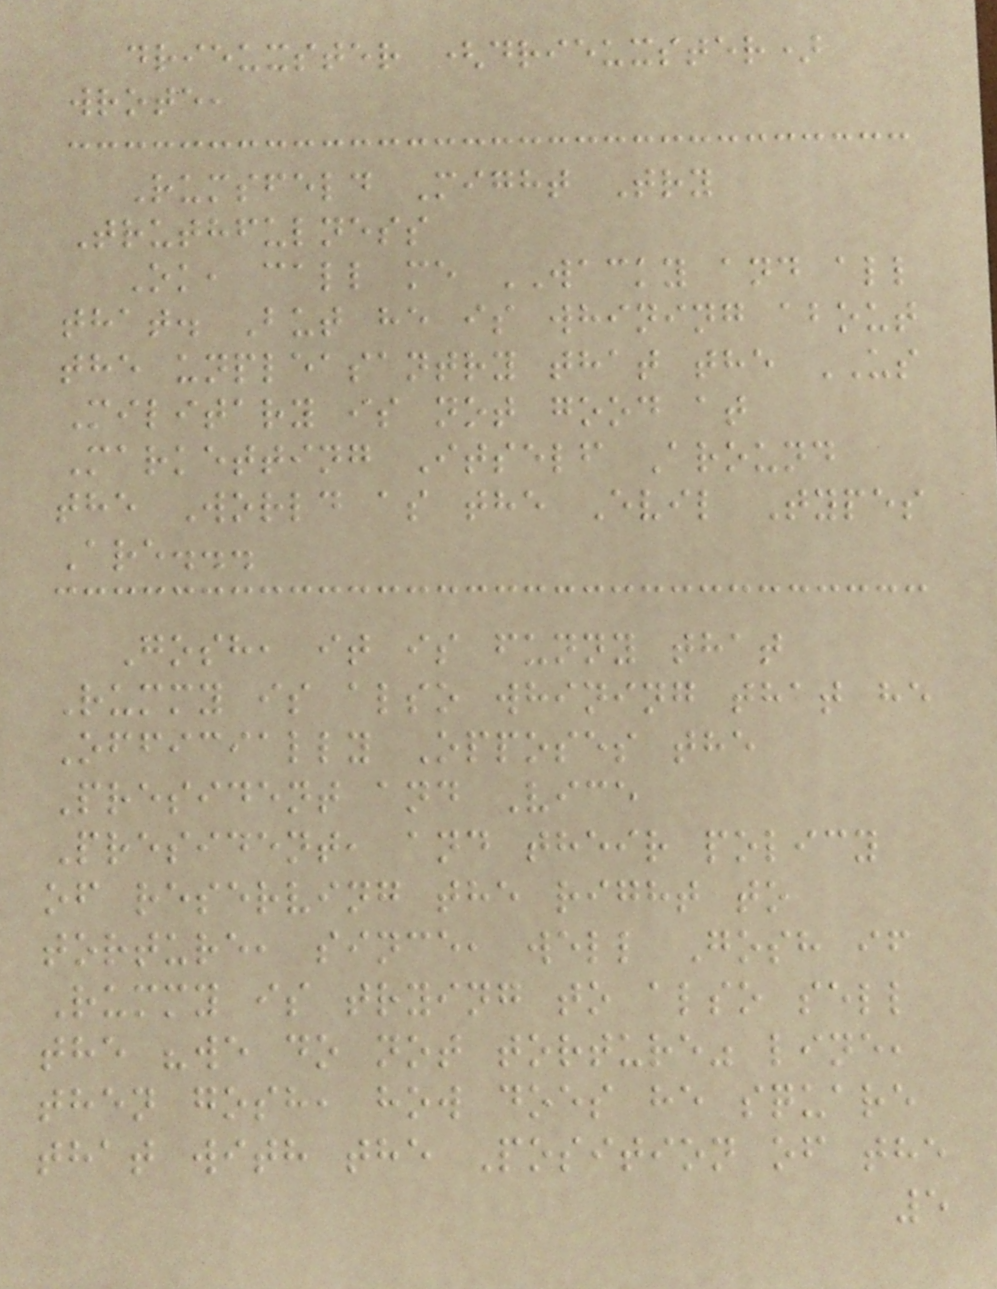drieuxster (drieuxster)
wrote,
Rumsfeld Might Try
Truthfulness
Ok, call me WACKY and all
that. But he is whining about
the unpleasantry that the US
Military is not good at
Marketting Itself Around
the World as the Evil Types
Are...
Gosh, it is funny that
Rummy is also whining that he
Officially Opposes the
President and Vice
President, and their policy
of reserving the right to
torture, since, well Gosh if
Rummy is trying to also sell
the "we do not torture" line,
then gosh, how does he square
that with the Position of the
5
